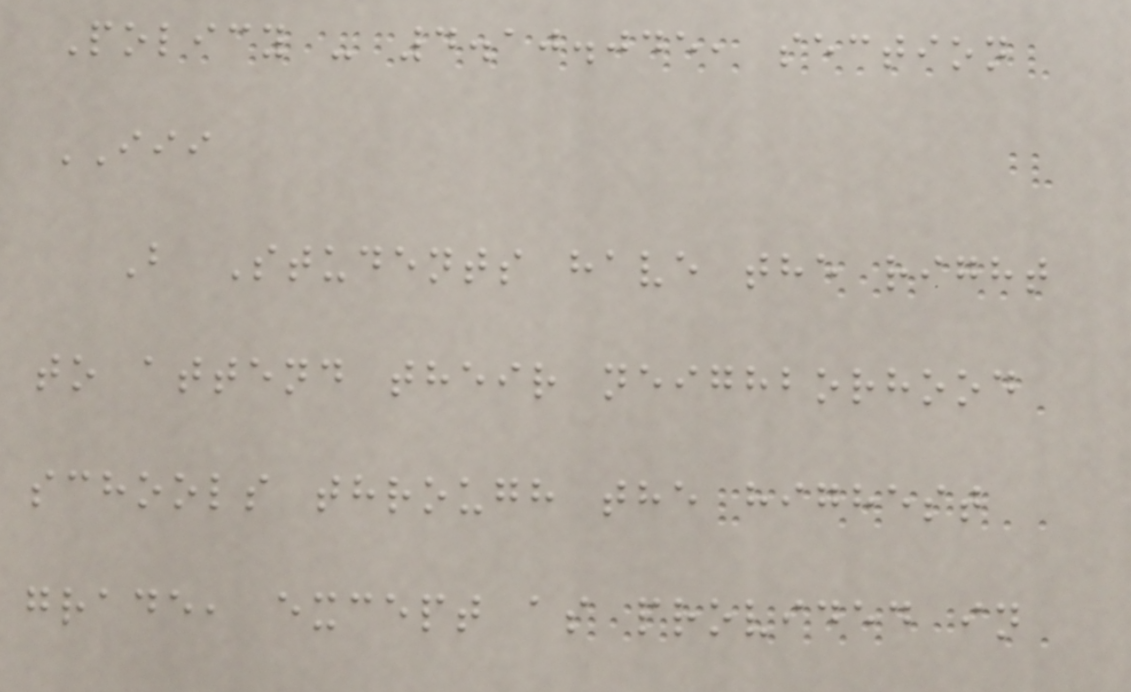Policy - 4.10.045, section
III
B Students have the right
to attend their neighborhood
schools through the highest
grade, except as provided in
